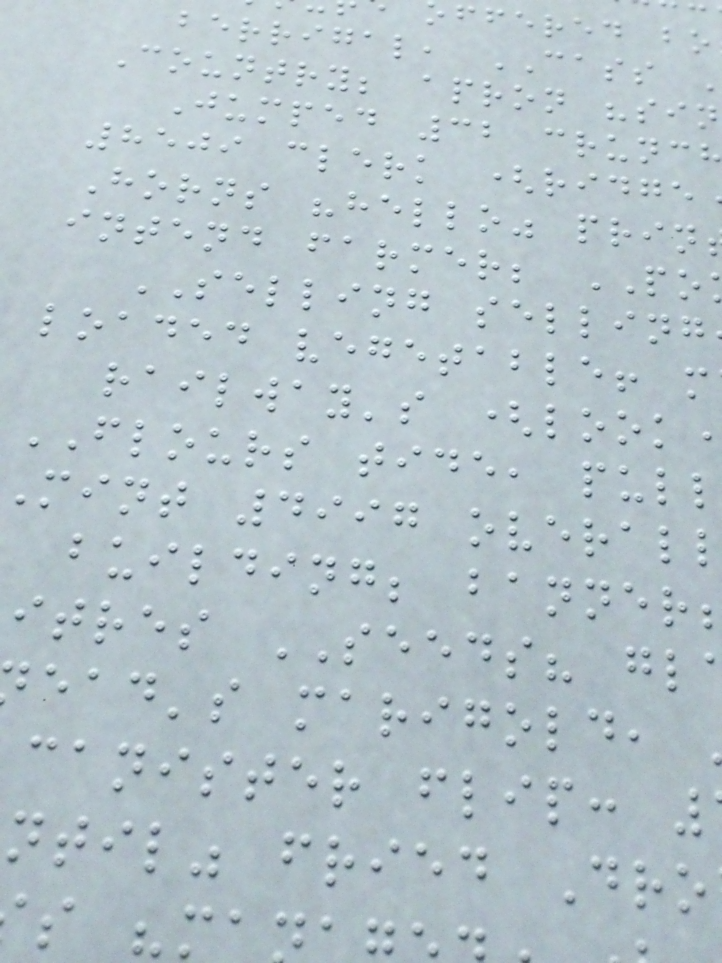ffered bo
berrigal, CASS
Country; apron "sin
Jumped 32 crunc
8509 clerk (ridge
Horns "hello" prin
intend farmer; PO
SELLING selling
loaded vegetable! m
railway's (look
FLOURS tide, pull
mint 4997 overal
building; banner
itres SEEDS? gl
ead's marigold,
canister flip:
ntil" fried Dro
